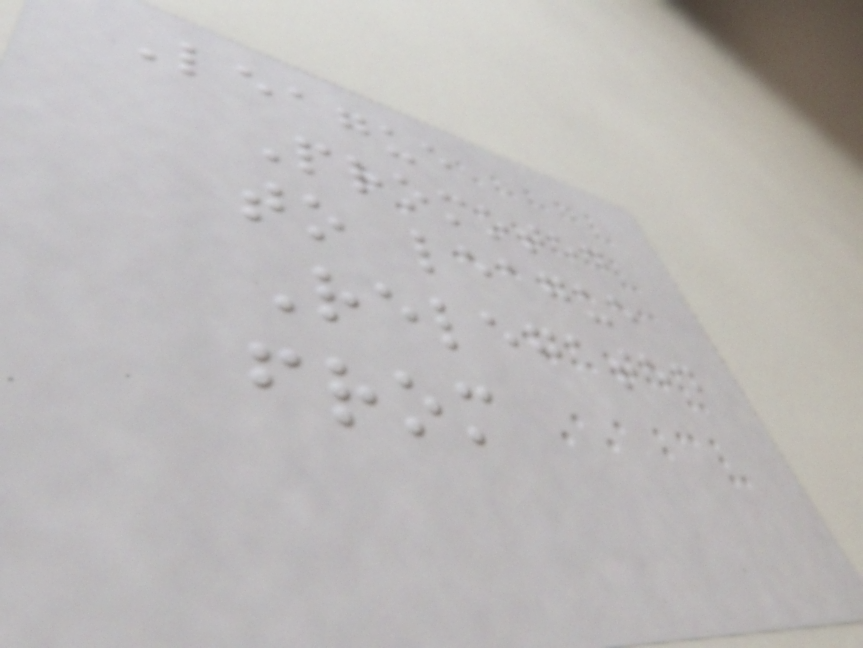League
Promoted
to league
Relegated
from
